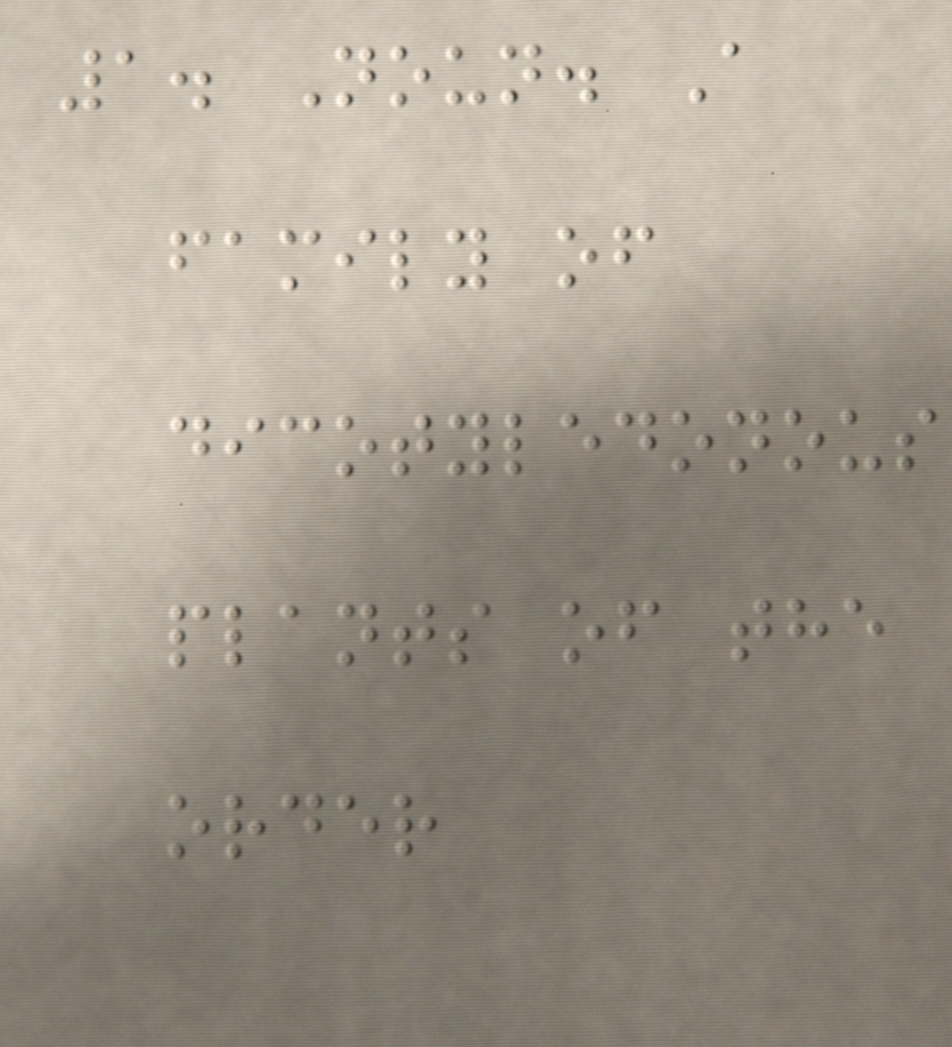1. Noun. A
family of
dicotyledonous
plants of the
order
